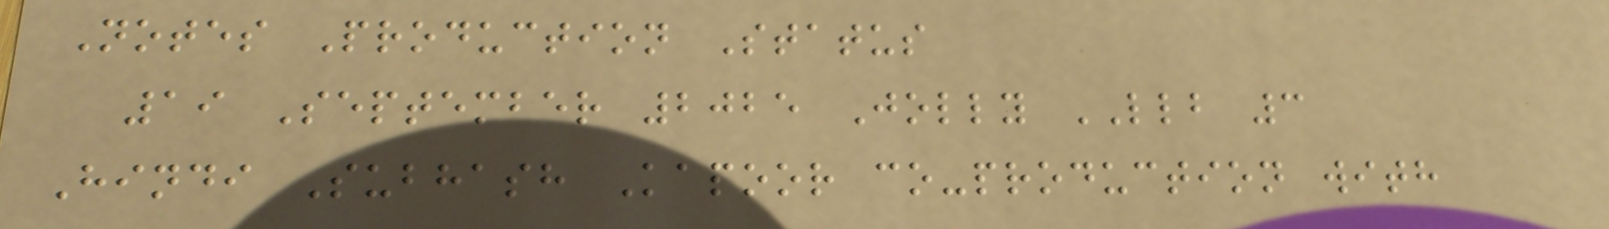Notes Production Status
19 September 2025 Jolly LLB 3
Hindi Subhash Kapoor co-production with
